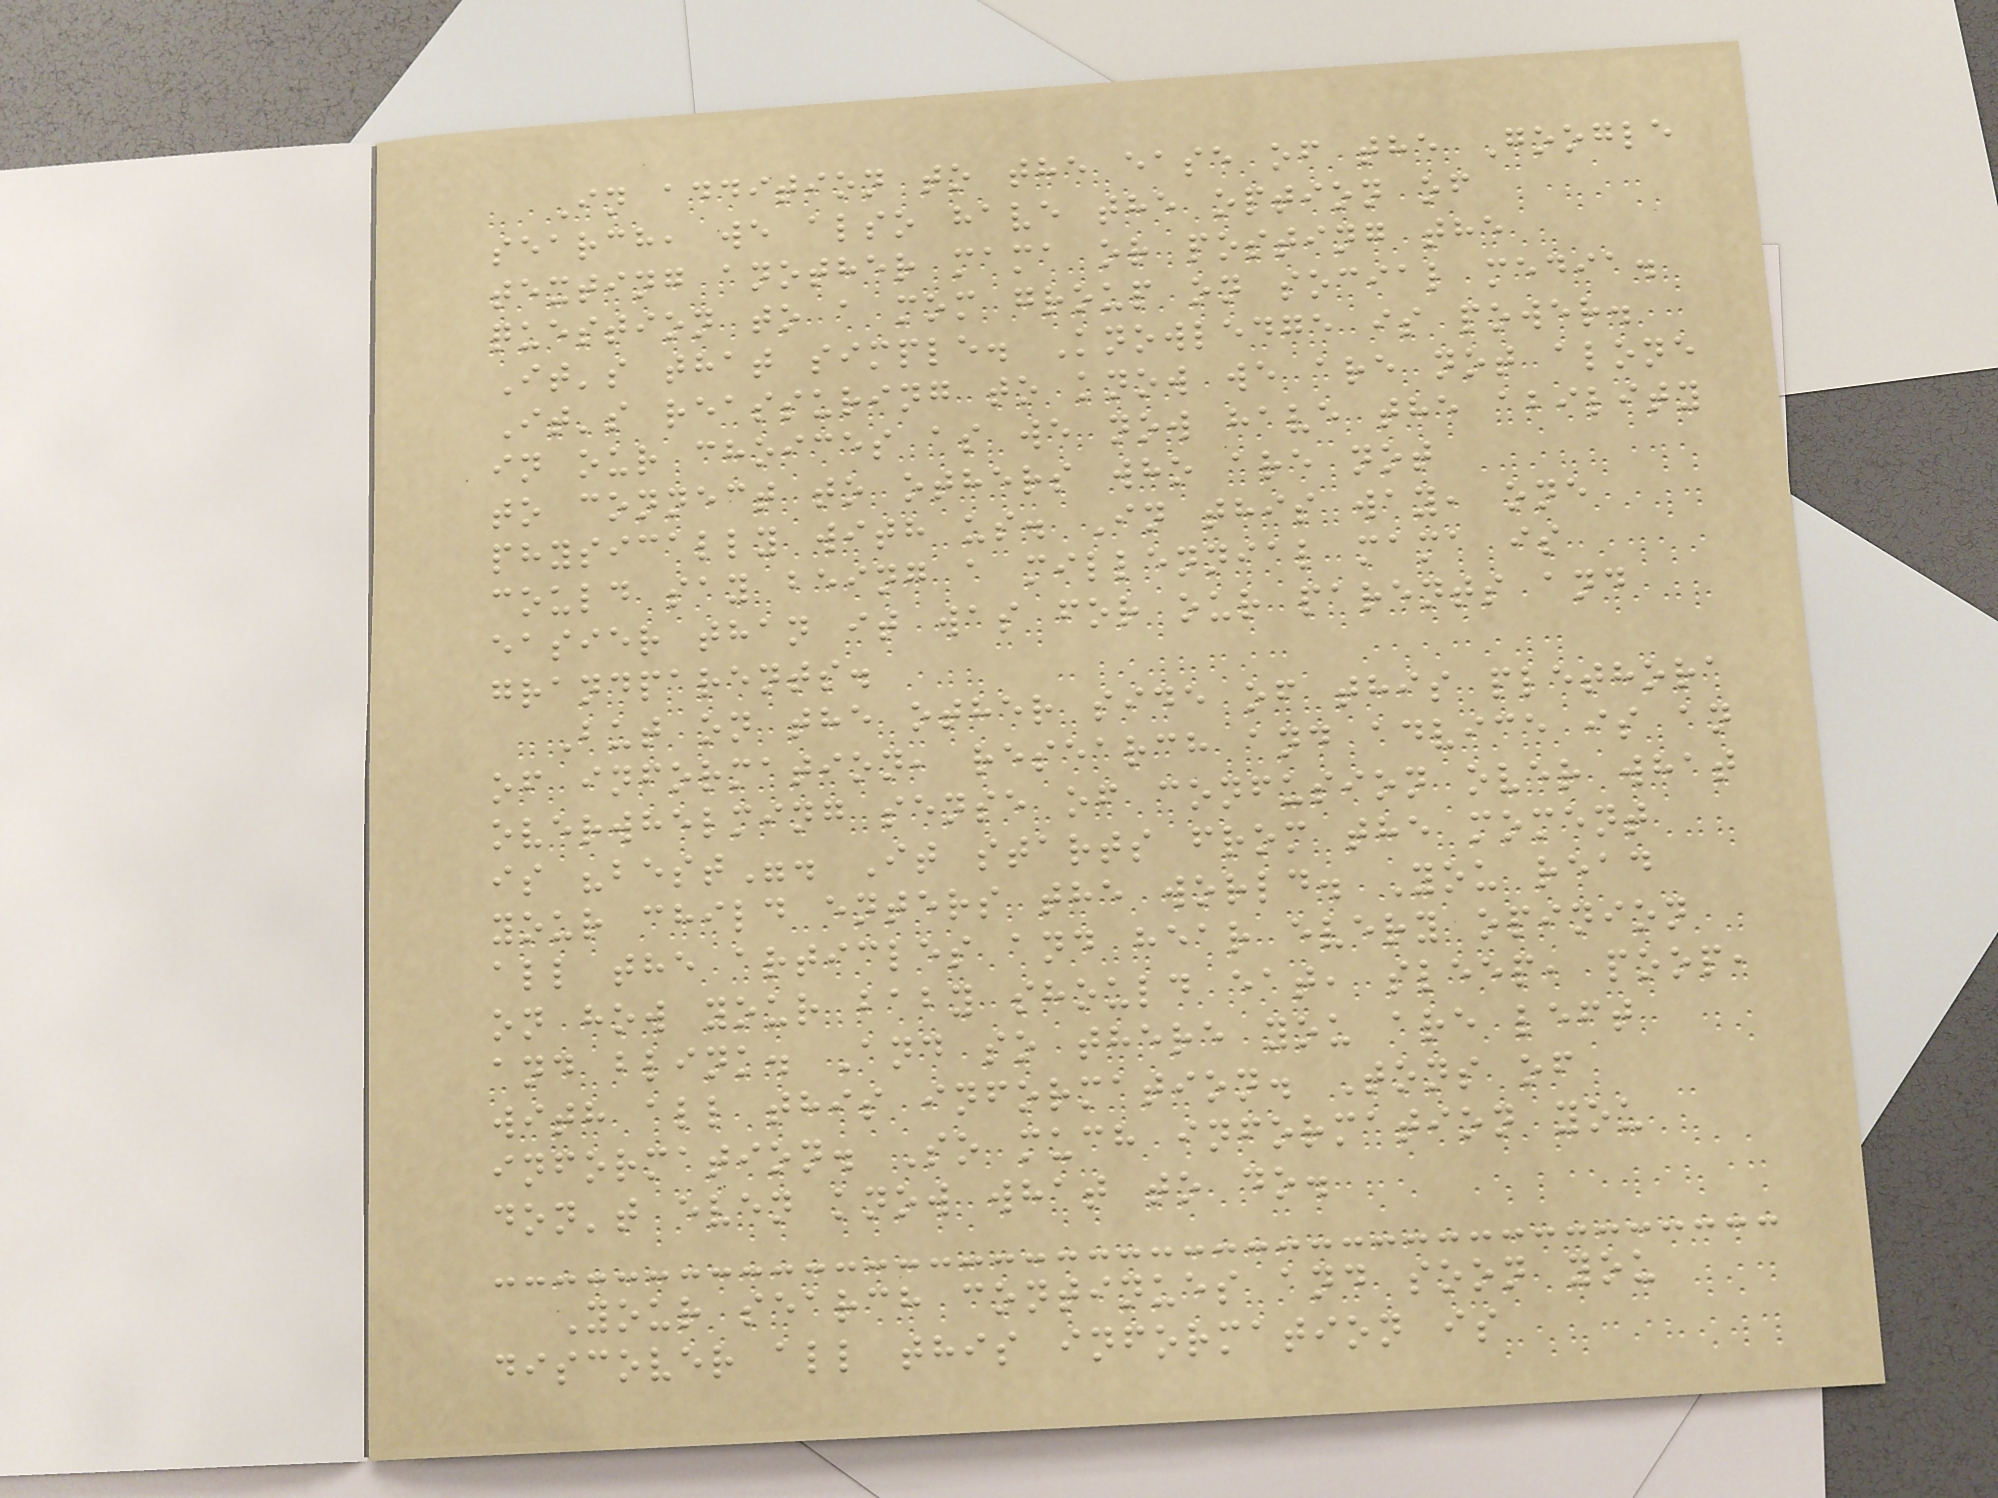In addition to the ease of the Google
search, we also have the option of
texting another mama or posting the
question to a mom group on social media.
It's that simple. Knowledge is power.
It's reassuring to know we are not alone
in our choices as we now have the ability
to connect to others who are not
physically with us. In this way, one
could say being a millennial mama is
easier than it was for our parents and
grandparents.
But on the other side of this plethora
of information, research and advice is an
overwhelming sense of confusion over what
is "best". It starts from the moment
your child enters the world. You read
all the articles and hear every opinion
on how your baby should eat, sleep, poop,
and blink. And so there you are left
with all this information. Tons of
information. So much information you
don't even know what to do.
Your search continues and soon you
discover all this information is
